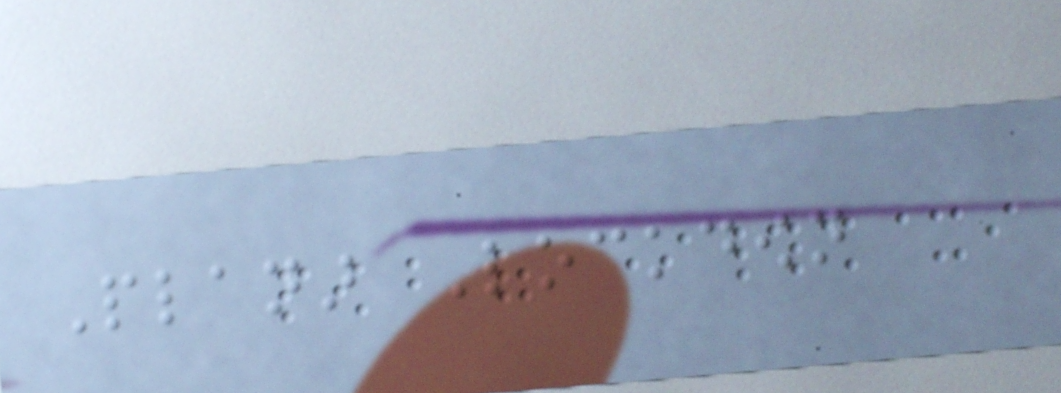Planar Lockdown
